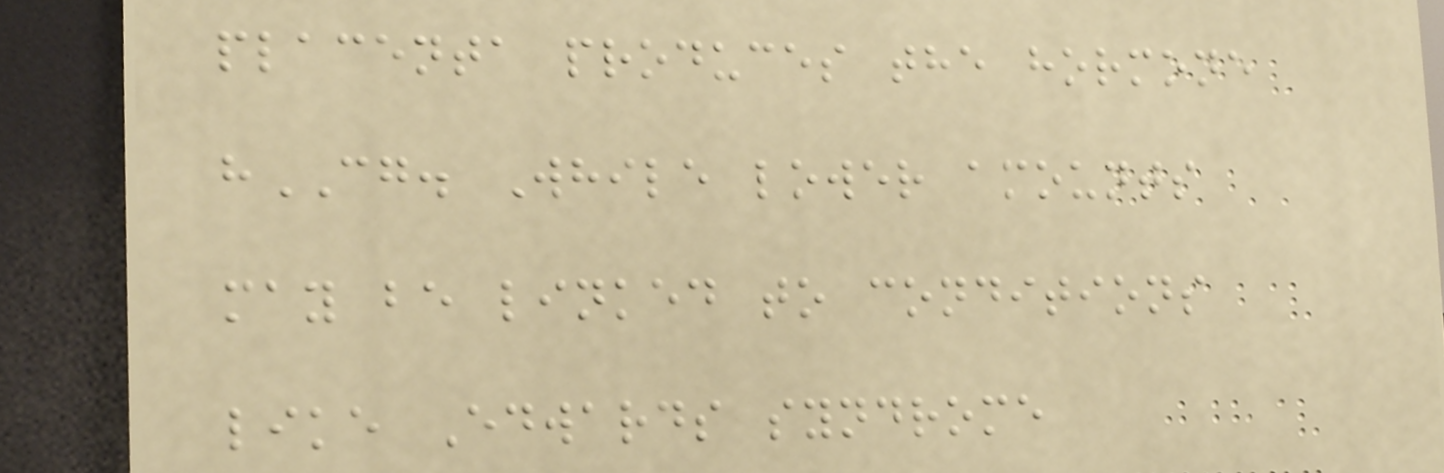placenta produces the hormone
hCG. While lower amounts
may be linked to conditions
like Edwards syndrome
